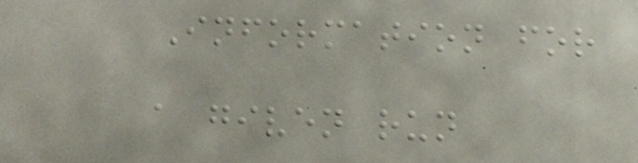Information for
a given run
